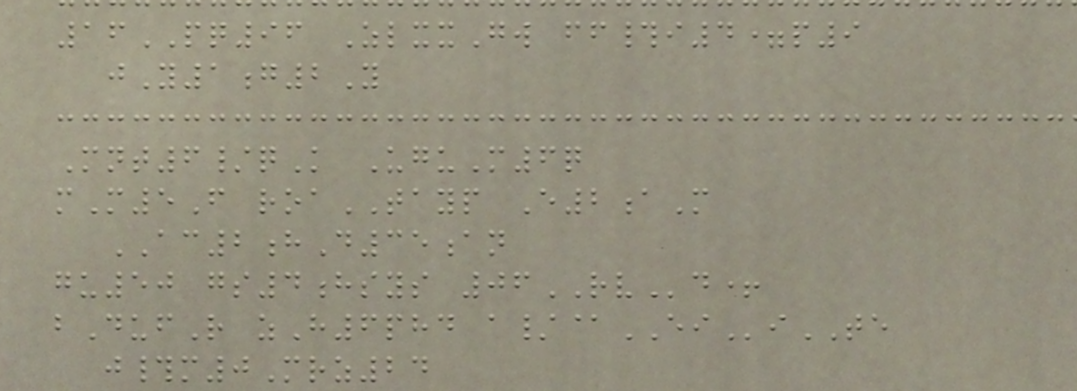16PQ96 ZlxxGw ff#i4=p9
jY1g2Y
Mnt6/qK UguM6q
mM5F roaTAYP E2aM
AC2hD35an
gu50 gs4hsys 06RVd+
bDufR zH6phd a/@EIiTE
j#m0Mrz24
